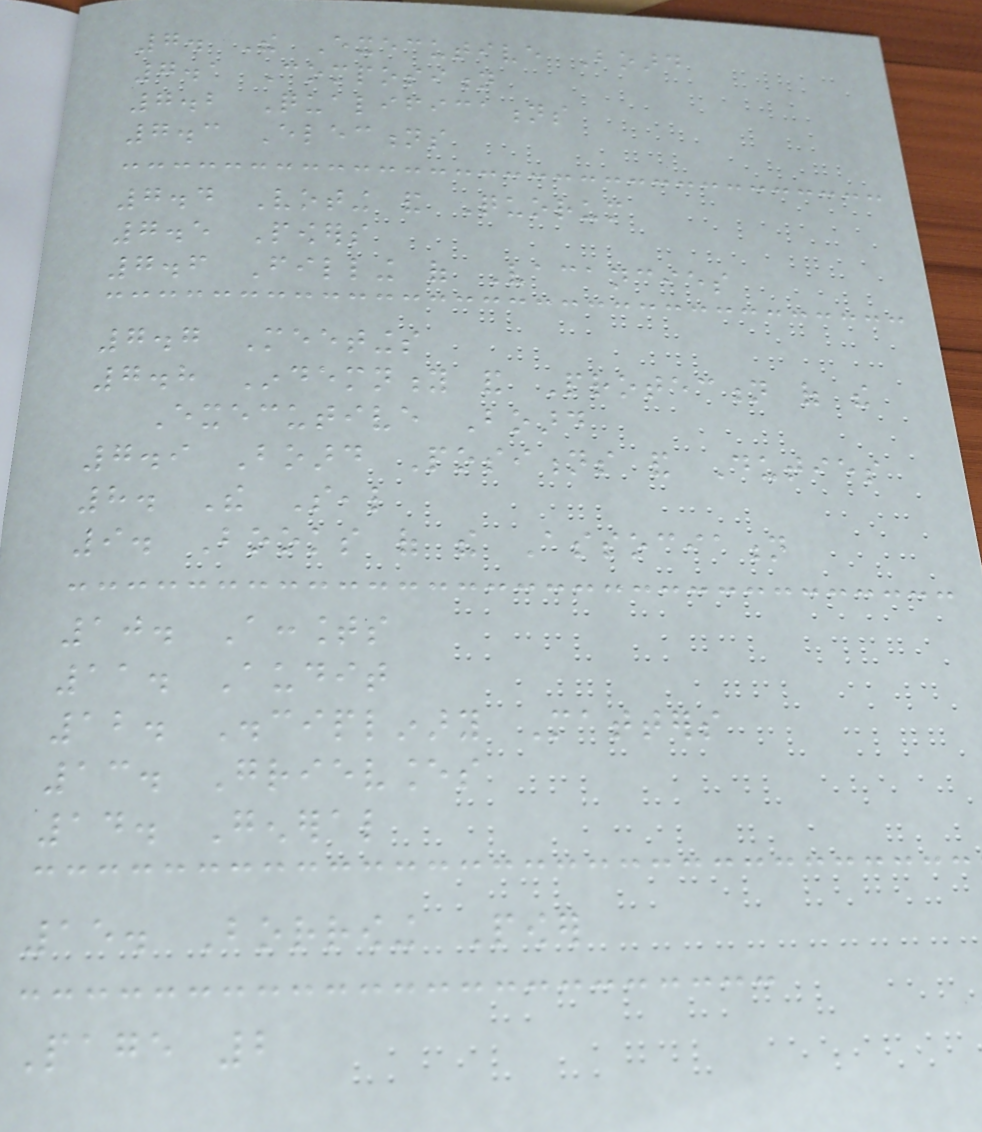7. The Executive Board
7.1 Composition
7.2 Qualifications
7.3 Elections
7.4 Voting and Quorum
7.5 Powers
7.6 Filling of Vacancies
7.7 Meetings
7.8 Indemnity and Protection of the
Executive Board
7.9 Board Positions and Duties
8. The Seal
9. Books of the Association
10. Accounts
11. Audit
12. Disciplinary Matters
13. Grievances
14. General
15. Borrowing Power
Page 2
